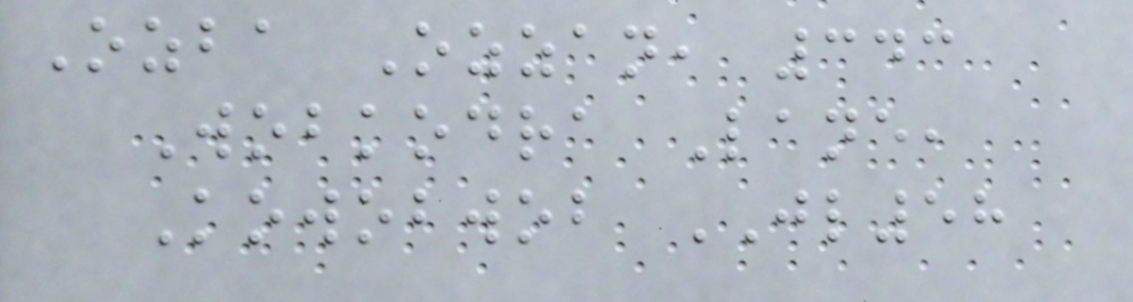Ozba Ozzan, 343
Wobkodra Lane,
Kowobwob JL58
